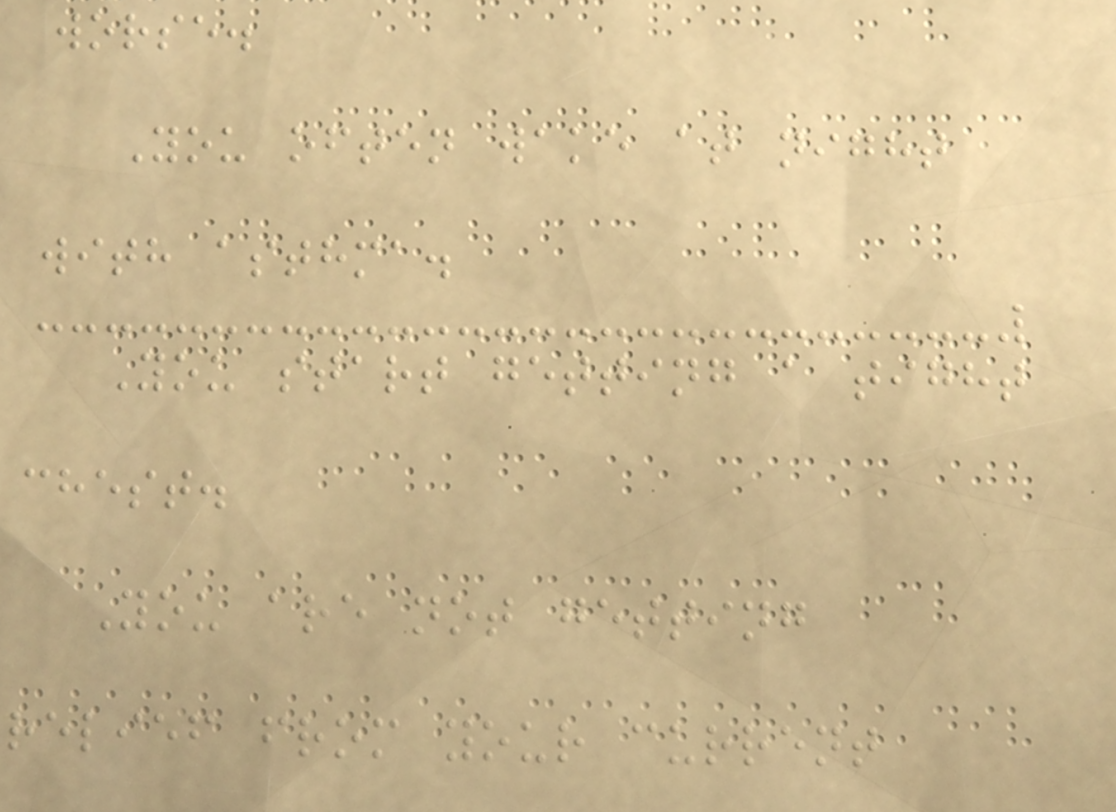worse.
You often wake at night
with asthma.
You start getting a tight
chest.
You are not getting
relief from your current
